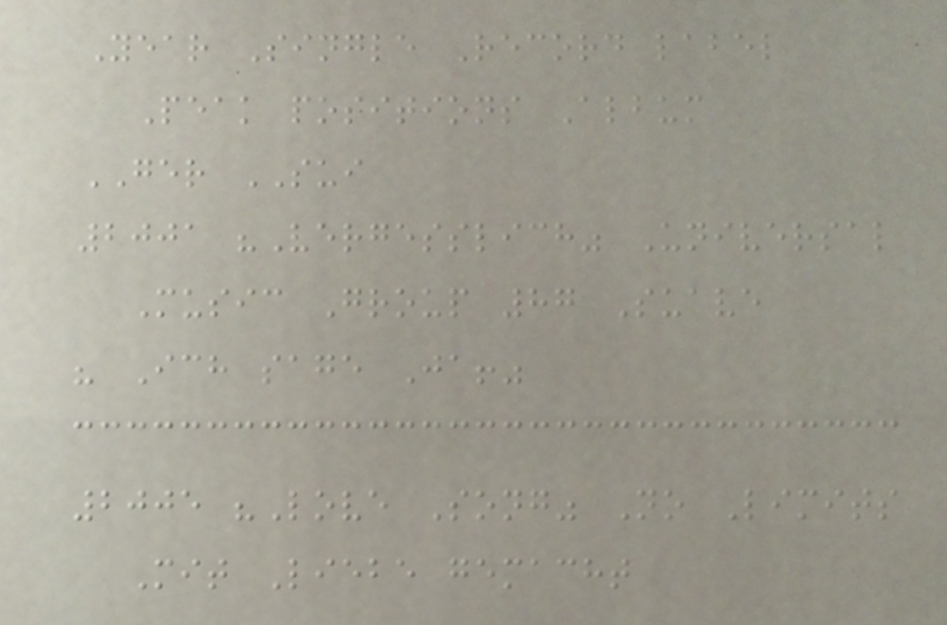Year Single Record label
Peak positions Album
GER SUI
2001 "Vergesslich" Universal
Music Group 87 Suave
" Ich sage Ja!"
2005 "Love Song" No Limits
Mit Liebe gemacht
